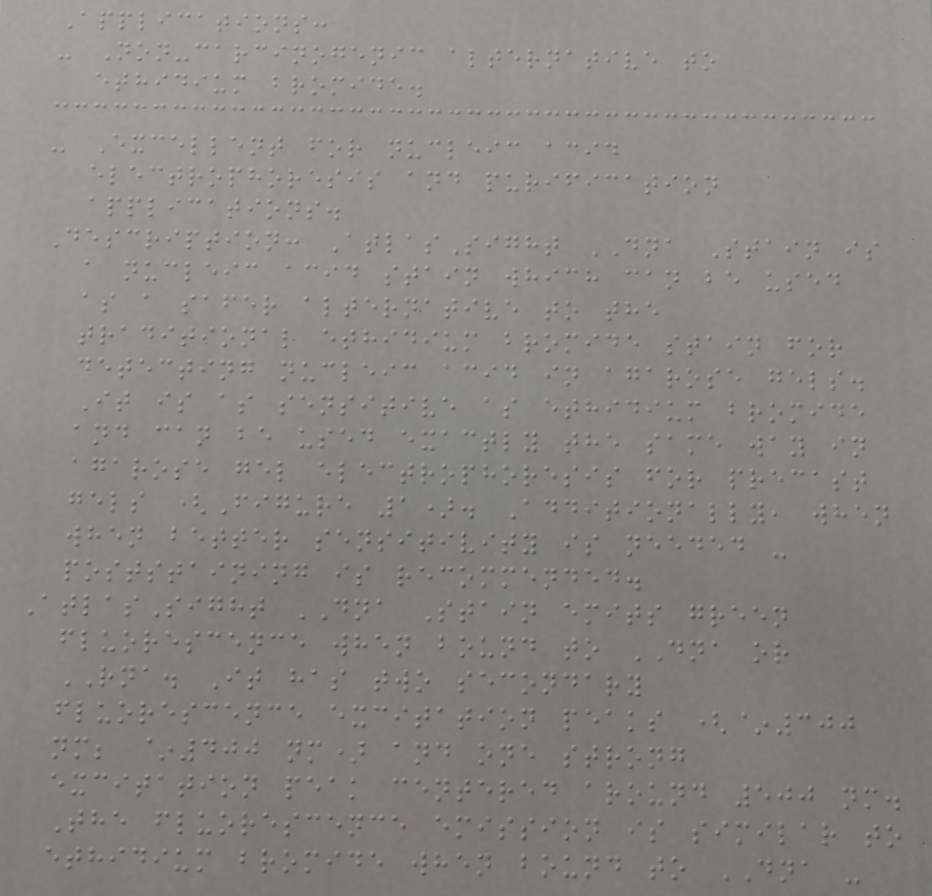Applications:
- Non-carcinogenic alternative to
ethidium bromide.
- Excellent for nucleic acid
electrophoresis and purification
applications.
Description: AtlasSight DNA Stain is
a nucleic acid stain which can be used
as a safer alternative to the
traditional ethidium bromide stain for
detecting nucleic acid in agarose gels.
It is as sensitive as ethidium bromide
and can be used exactly the same way in
agarose gel electrophoresis for precast
gels (Figure 1). Additionally, when
when better sensitivity is needed -
poststaining is recommended.
AtlasSight DNA Stain emits green
fluorescence when bound to DNA or
RNA. It has two secondary
fluorescence excitation peaks (~300
nm; ~400 nm) and one strong
excitation peak centered around 500 nm.
The fluorescence emission is similar to
ethidium bromide when bound to DNA -
